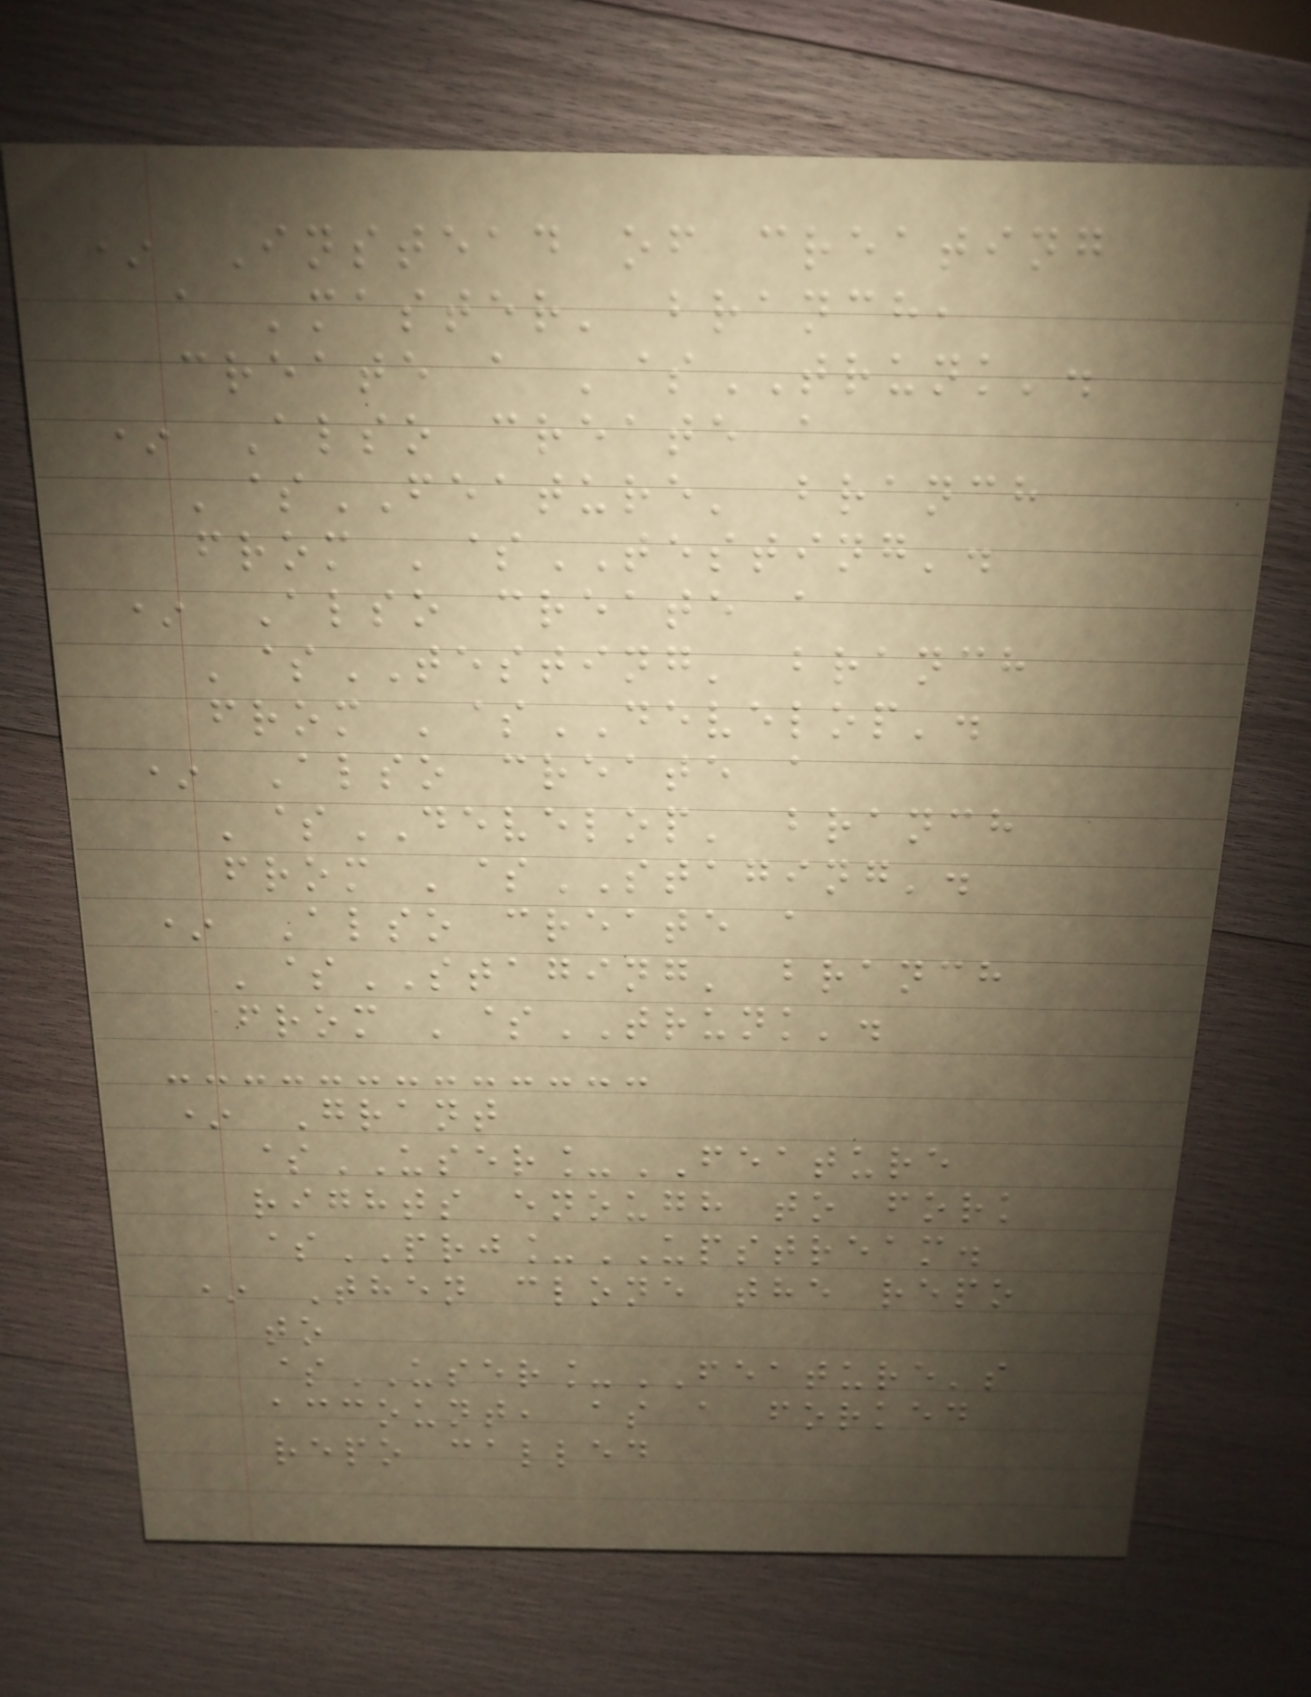* Instead of creating
a 'master' branch,
create a '$TRUNK'.
* Also create a
'$FEATURE' branch
from '$TESTING'.
* Also create a
'$TESTING' branch
from '$DEVELOP'.
* Also create a
'$DEVELOP' branch
from '$STAGING'.
* Also create a
'$STAGING' branch
from '$TRUNK'.
* Grant
$USER_FEATURE
rights enough to fork
$PRJ_UPSTREAM.
* Then clone the repo
to
$USER_FEATURE's
account, as a forked
repo called
